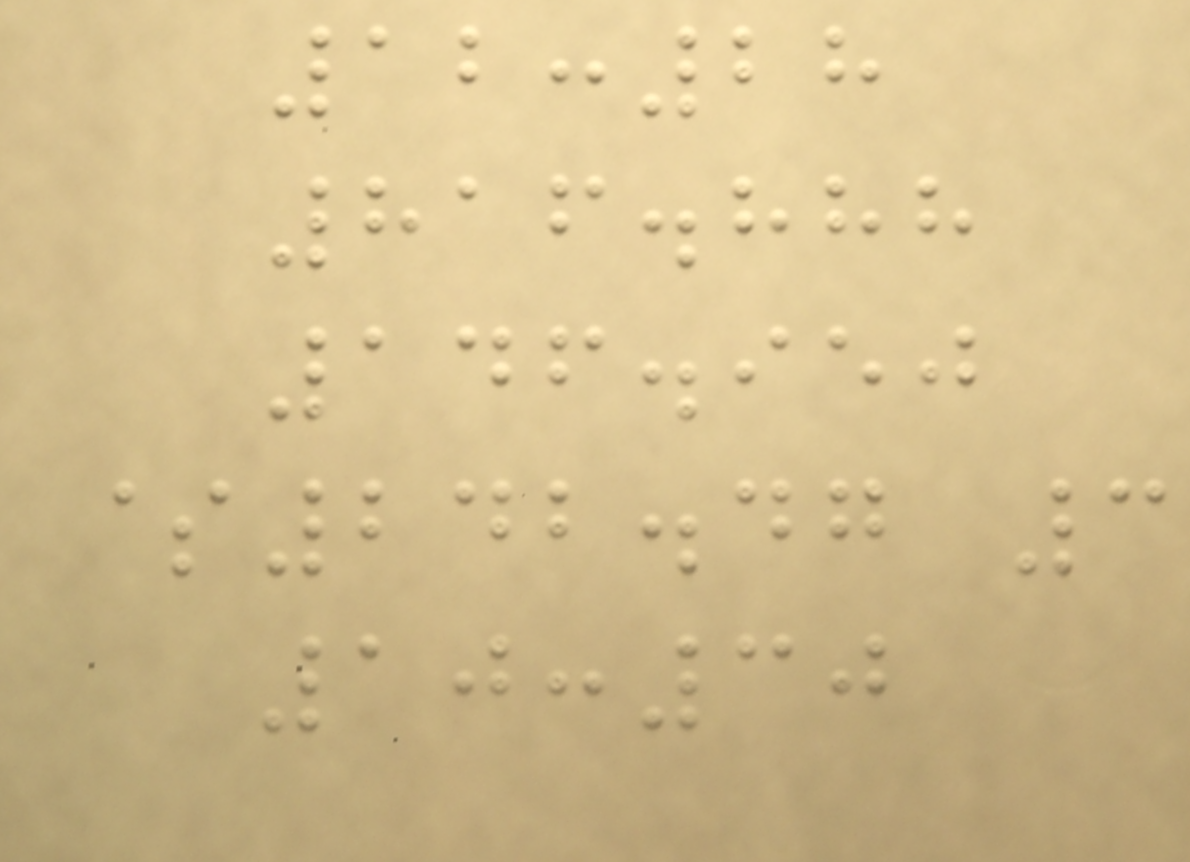12:28
816.888
146.950
$242.47 3
10:30
